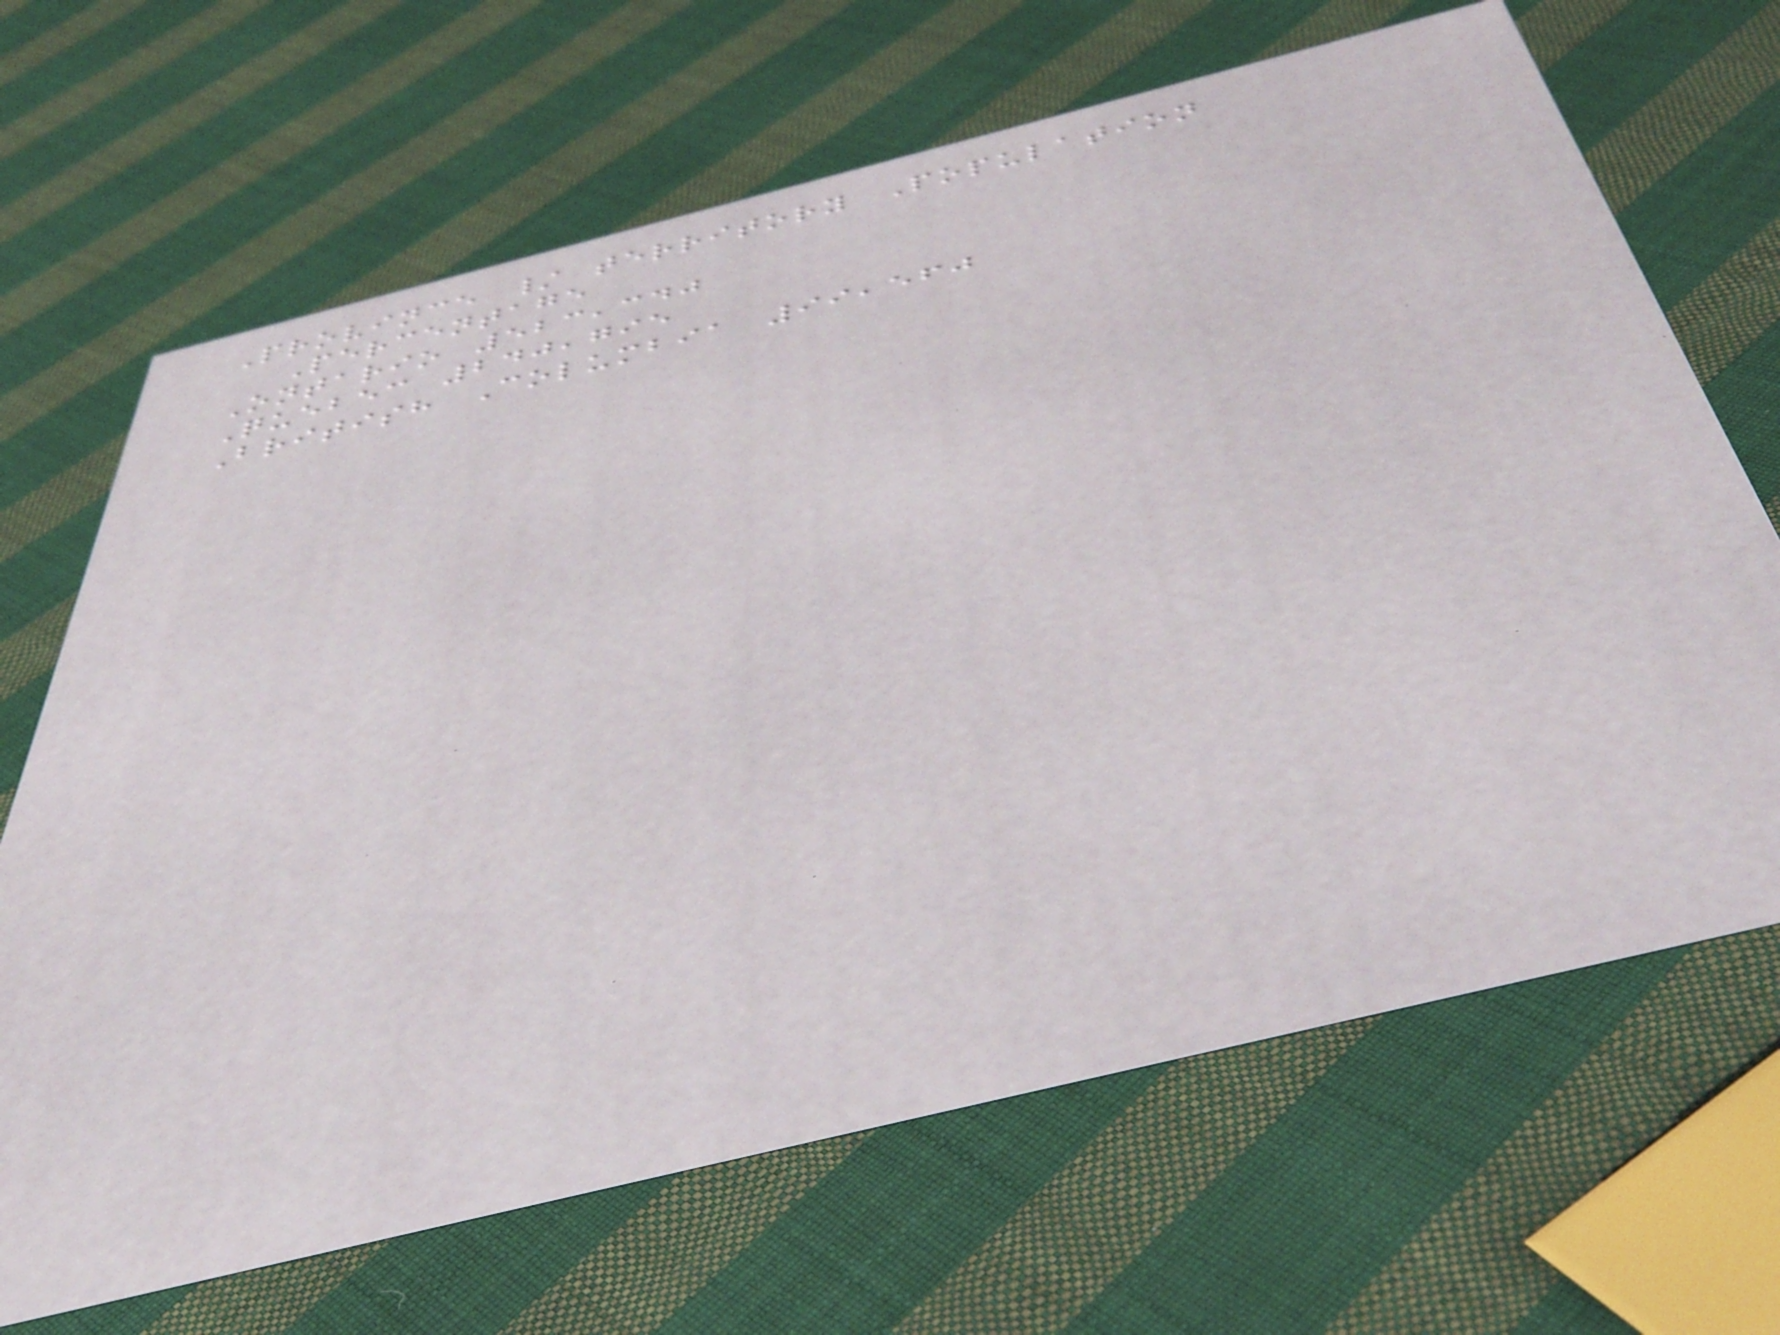Province / territory Population
Percentage
Ontario 523,340
Quebec 240,795
British Columbia 99,560
